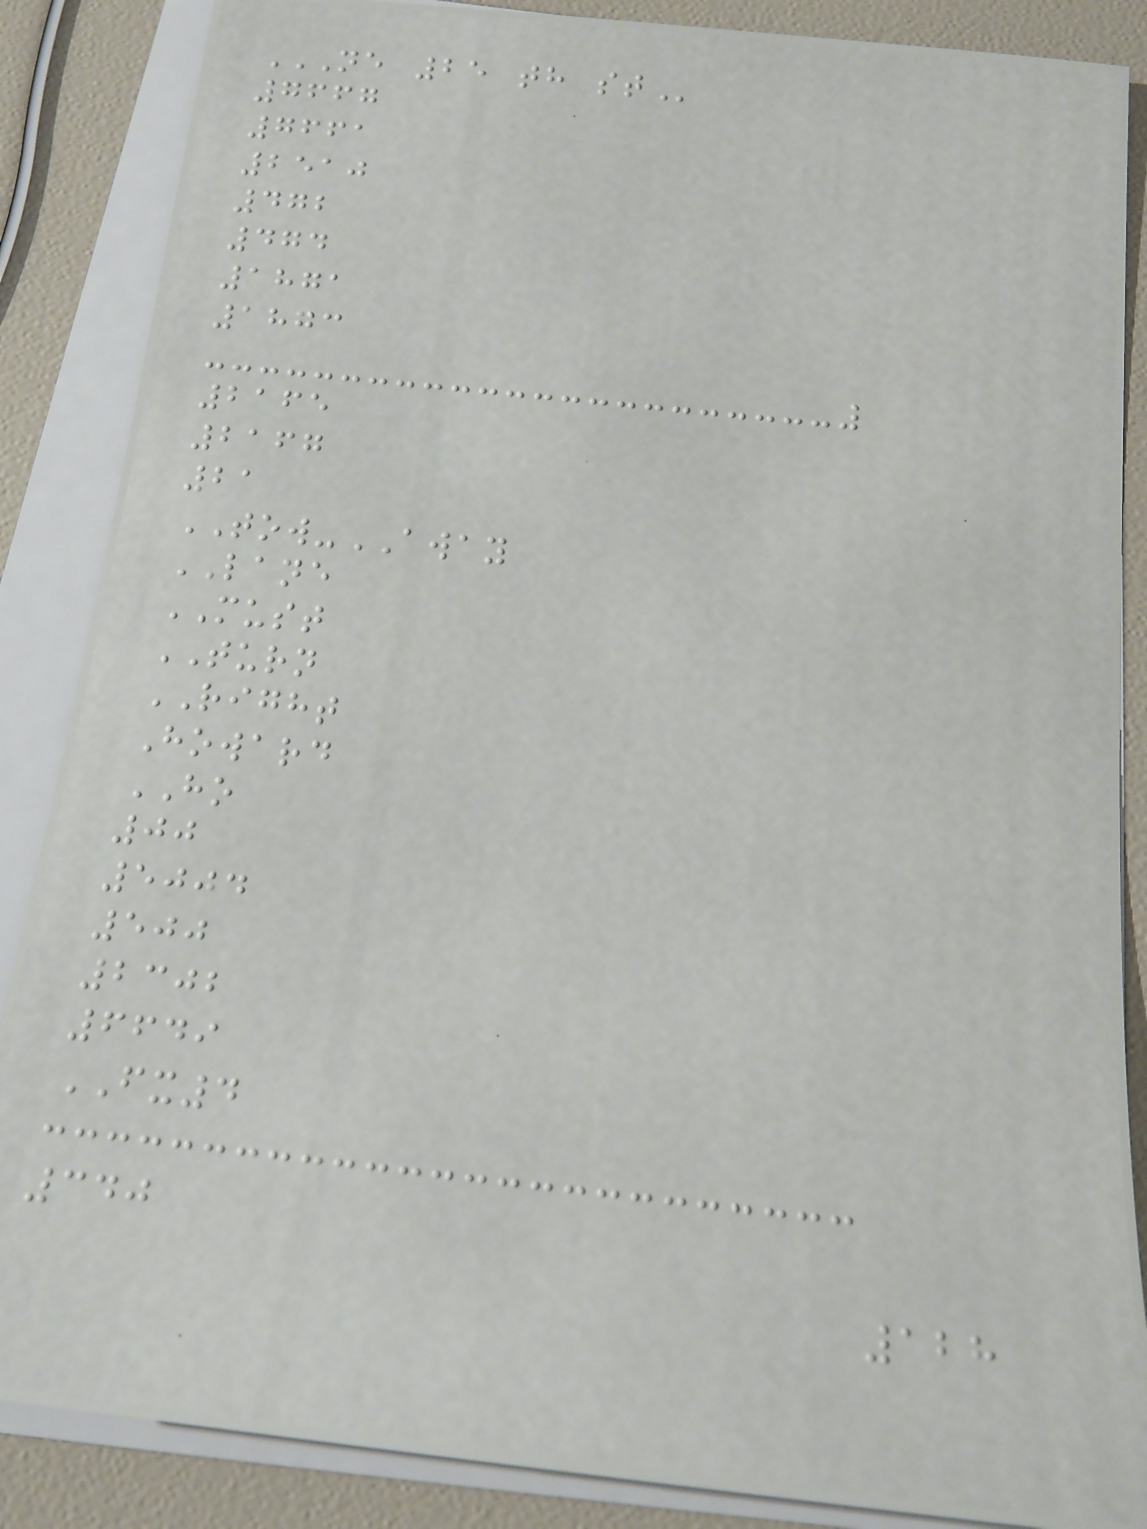NE 25 TH ST
7667
7661
2510
472
474
1871
1873
2165
2167
21
TOW-AWAY
LANE
MUST
TURN
RIGHT
Howard
HO
00
5004
500
2302
6649
FX4
340
128
